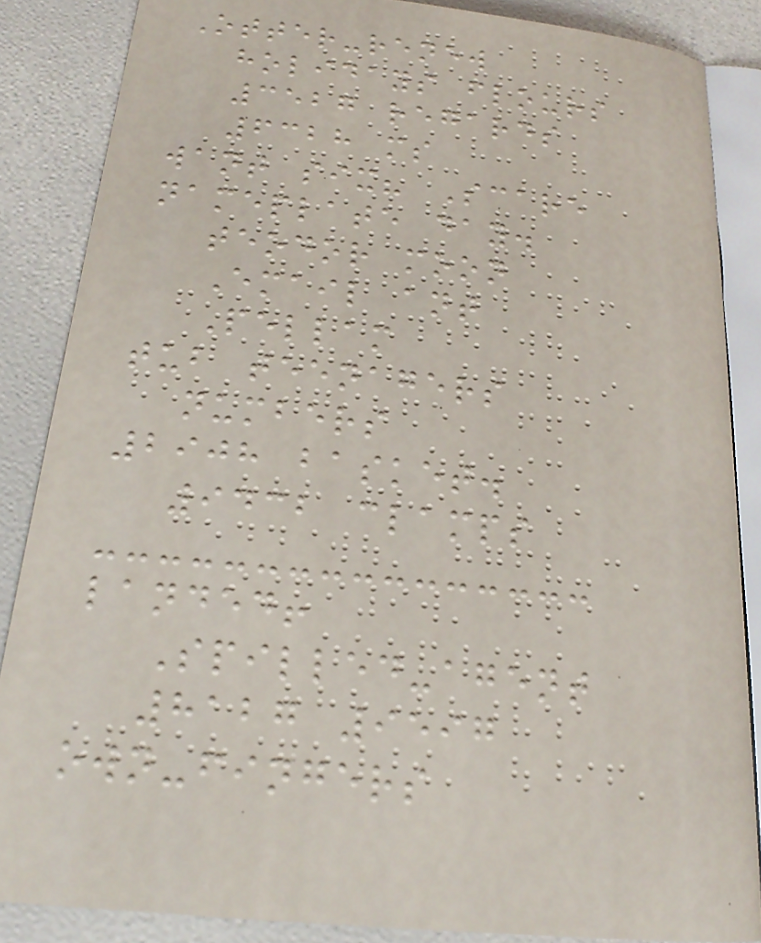Otter-renew
holidays flours
3527 regards
6328 ms
want six? Scare
nameplate day.
teodor moon
Email ant
Pellam
tub teenagers
numbers
2908 basket.
9432 clamps
landed!
Spilled-agent
8127 9597
own-fingers
